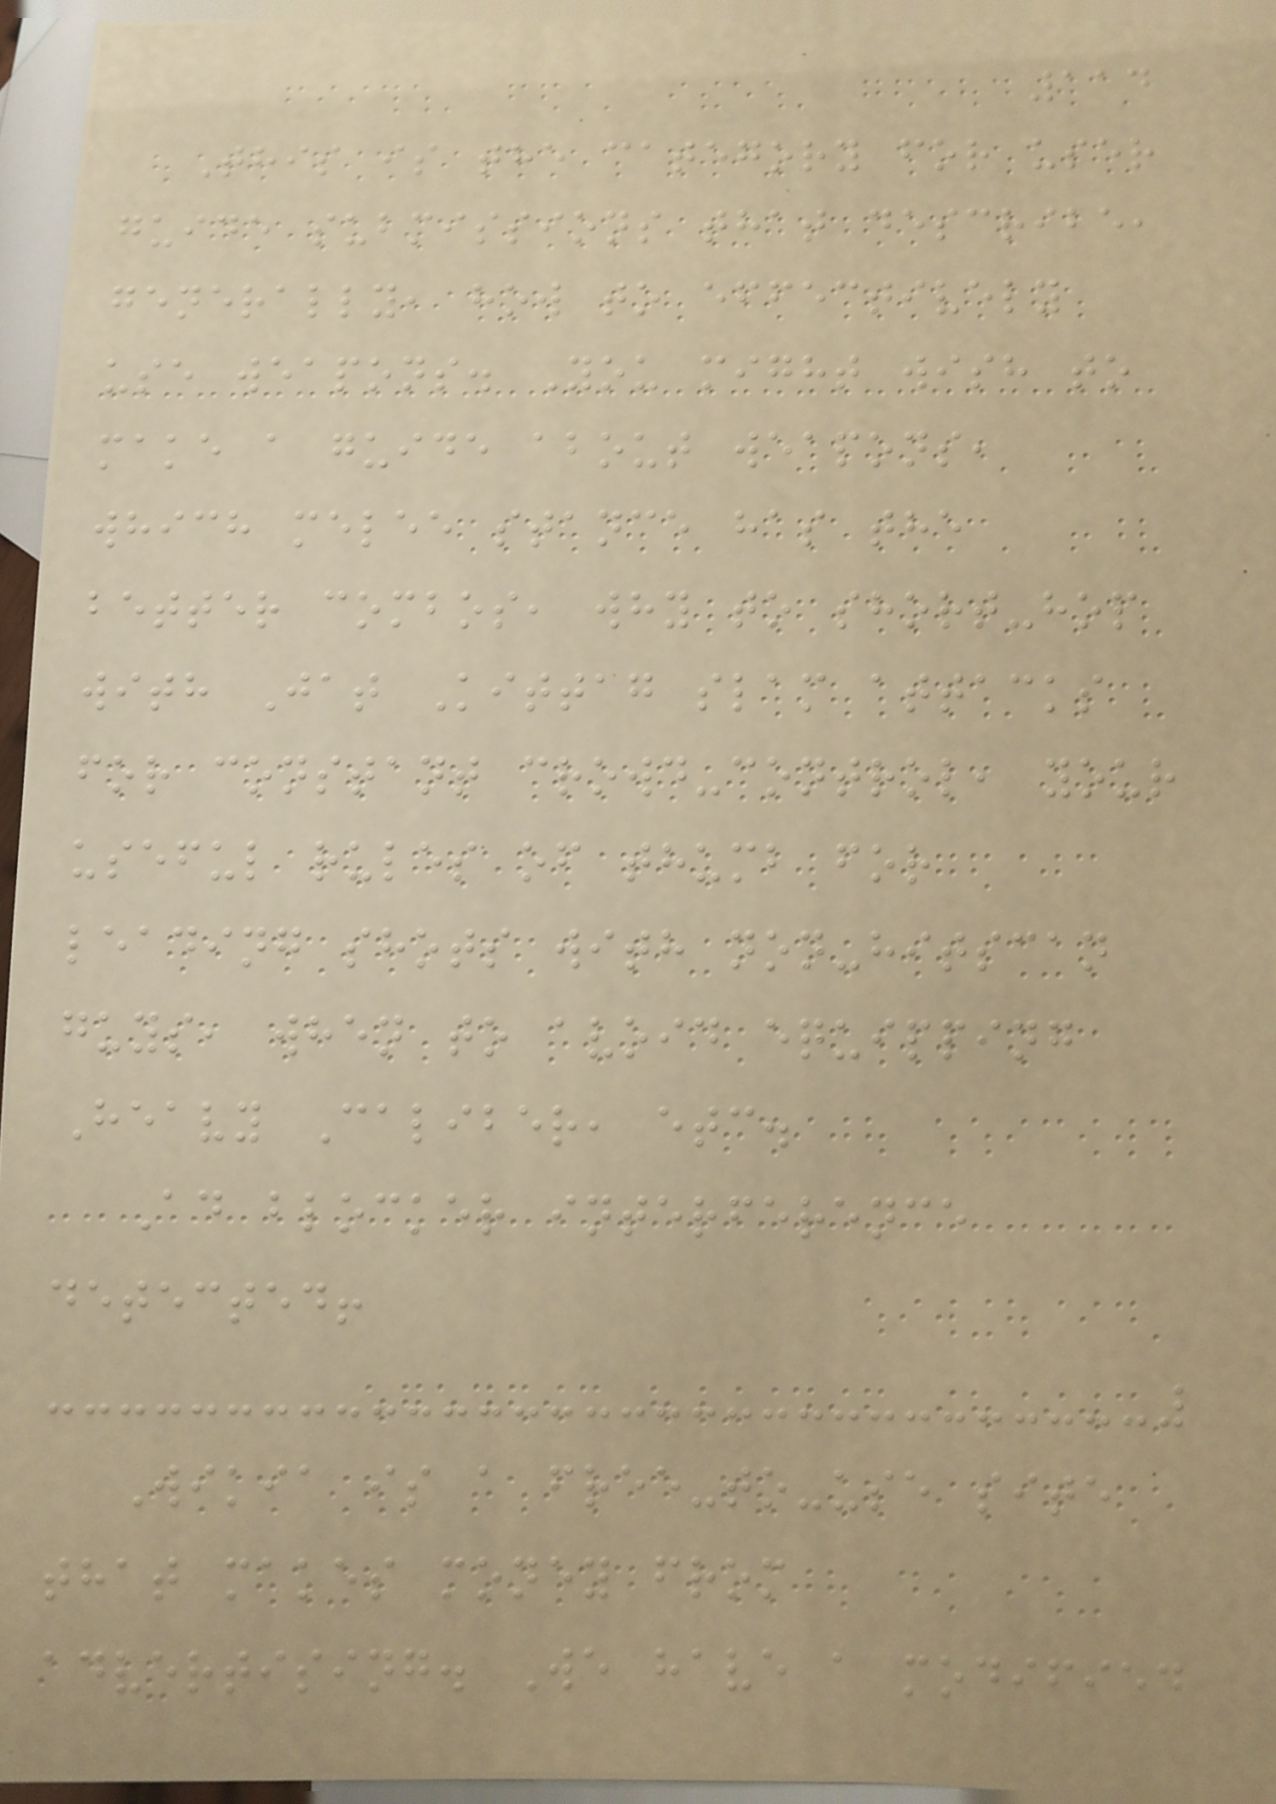114
This is the category for user
guide submissions that describe,
generally, how to effectively
use weapons. You might wish to
make a guide about weapons,
which melee stance has the
better combos, why to short-hop
with Jat Kittag slam attacks
for constant crowd-control, your
useful rules of thumb for
leading shots with non-hitscan
guys, when to avoid equipping
Heavy Caliber, etc.
Ad blocker interference
detected!
Wikia is a free-to-use site
that makes money from
advertising. We have a modified
